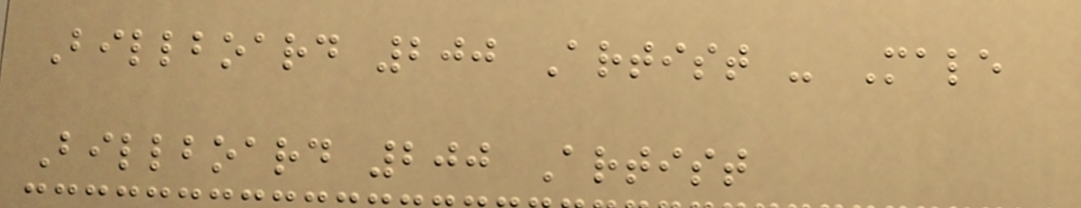Billboard 200 Artist - Male
Billboard 200 Artist
